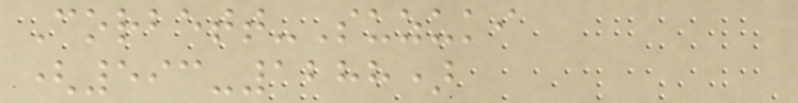Corbett-Suzuki
(593-1288)
